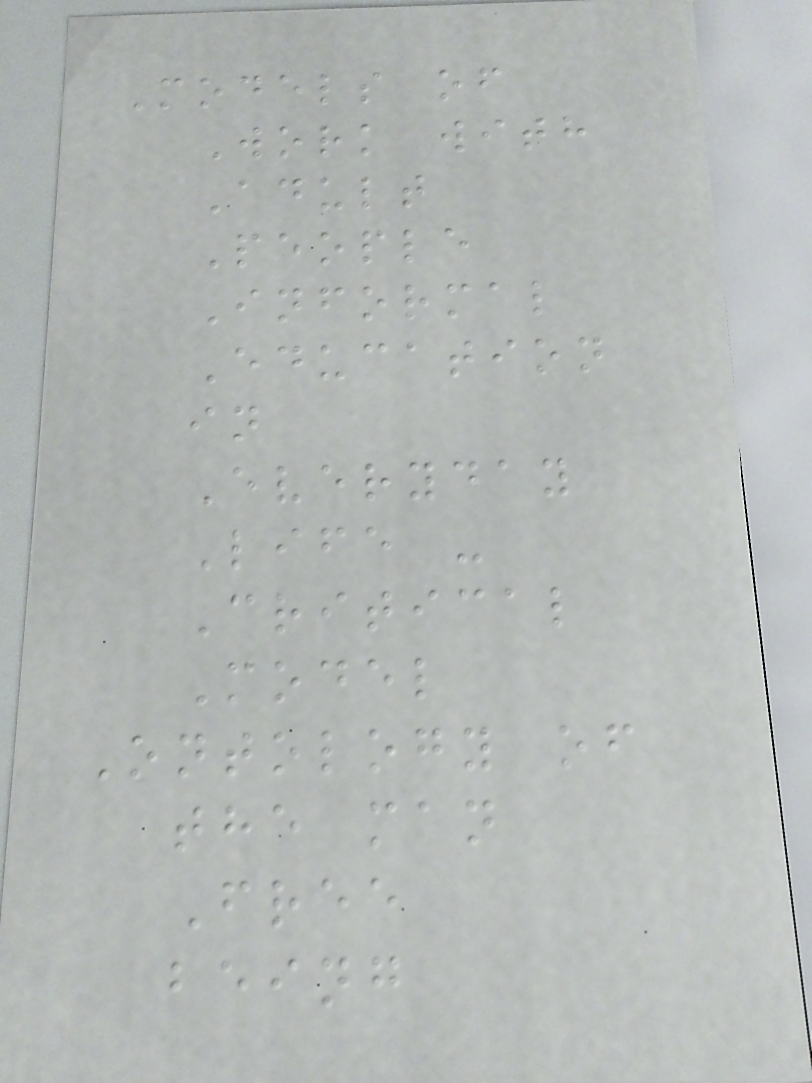Models of
Work with
Adult
People
Informal
Education
in
Everyday
Life -
Critical
Model
Ontology of
the man
Free
being
